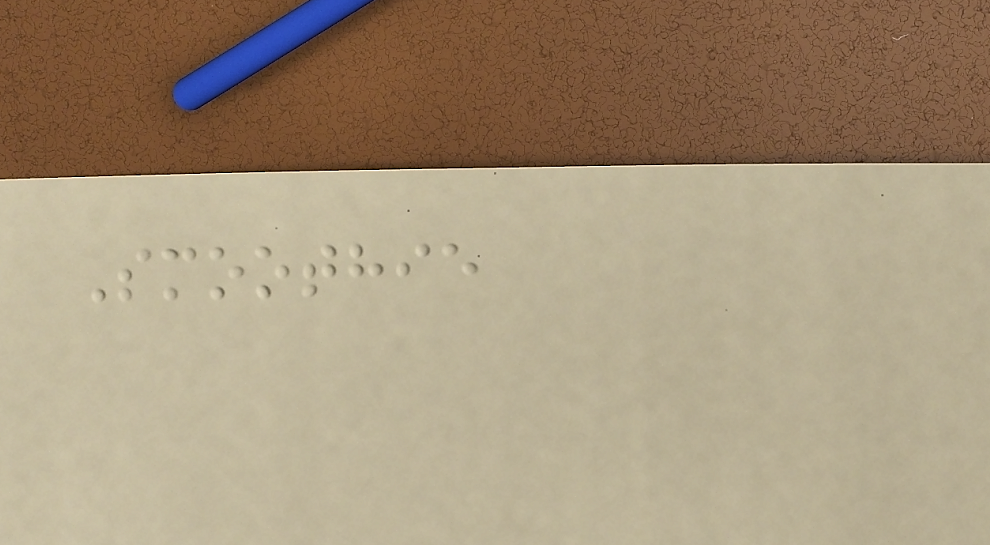Smoothie
